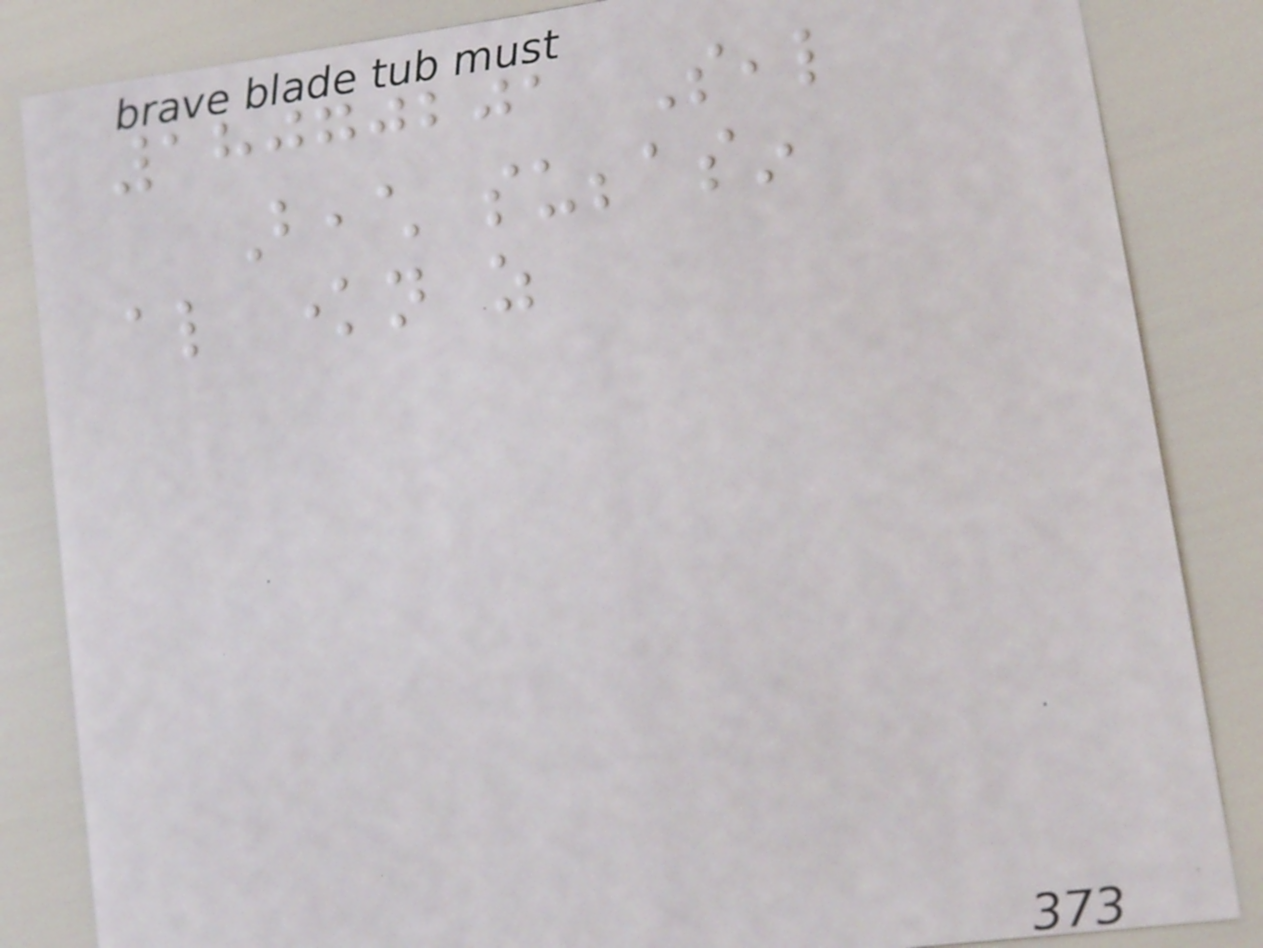18070201 Seal
Beach subbasin
also known as
